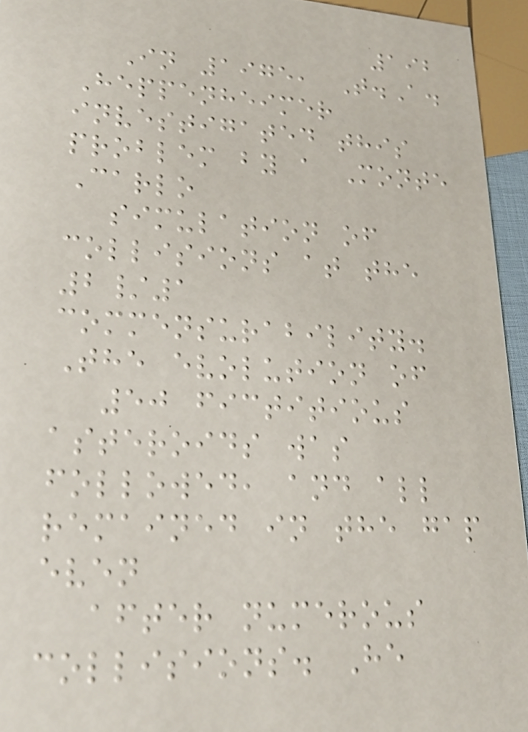192
In 1975, T.A.
Heppenheimer
investigated this
problem by a Monte
Carlo
simulation of
collisions at the
2/1
commensurability.
The evolution of
50 fictitious
asteroids was
followed, and all
remained in the gap
even
after numerous
collisions. He
